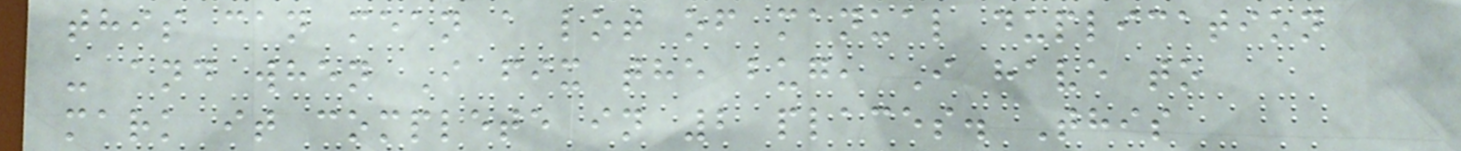this can mean a lot of manual duplication
- and when I fix the bug, I have to
mark it complete in 2 places. This
